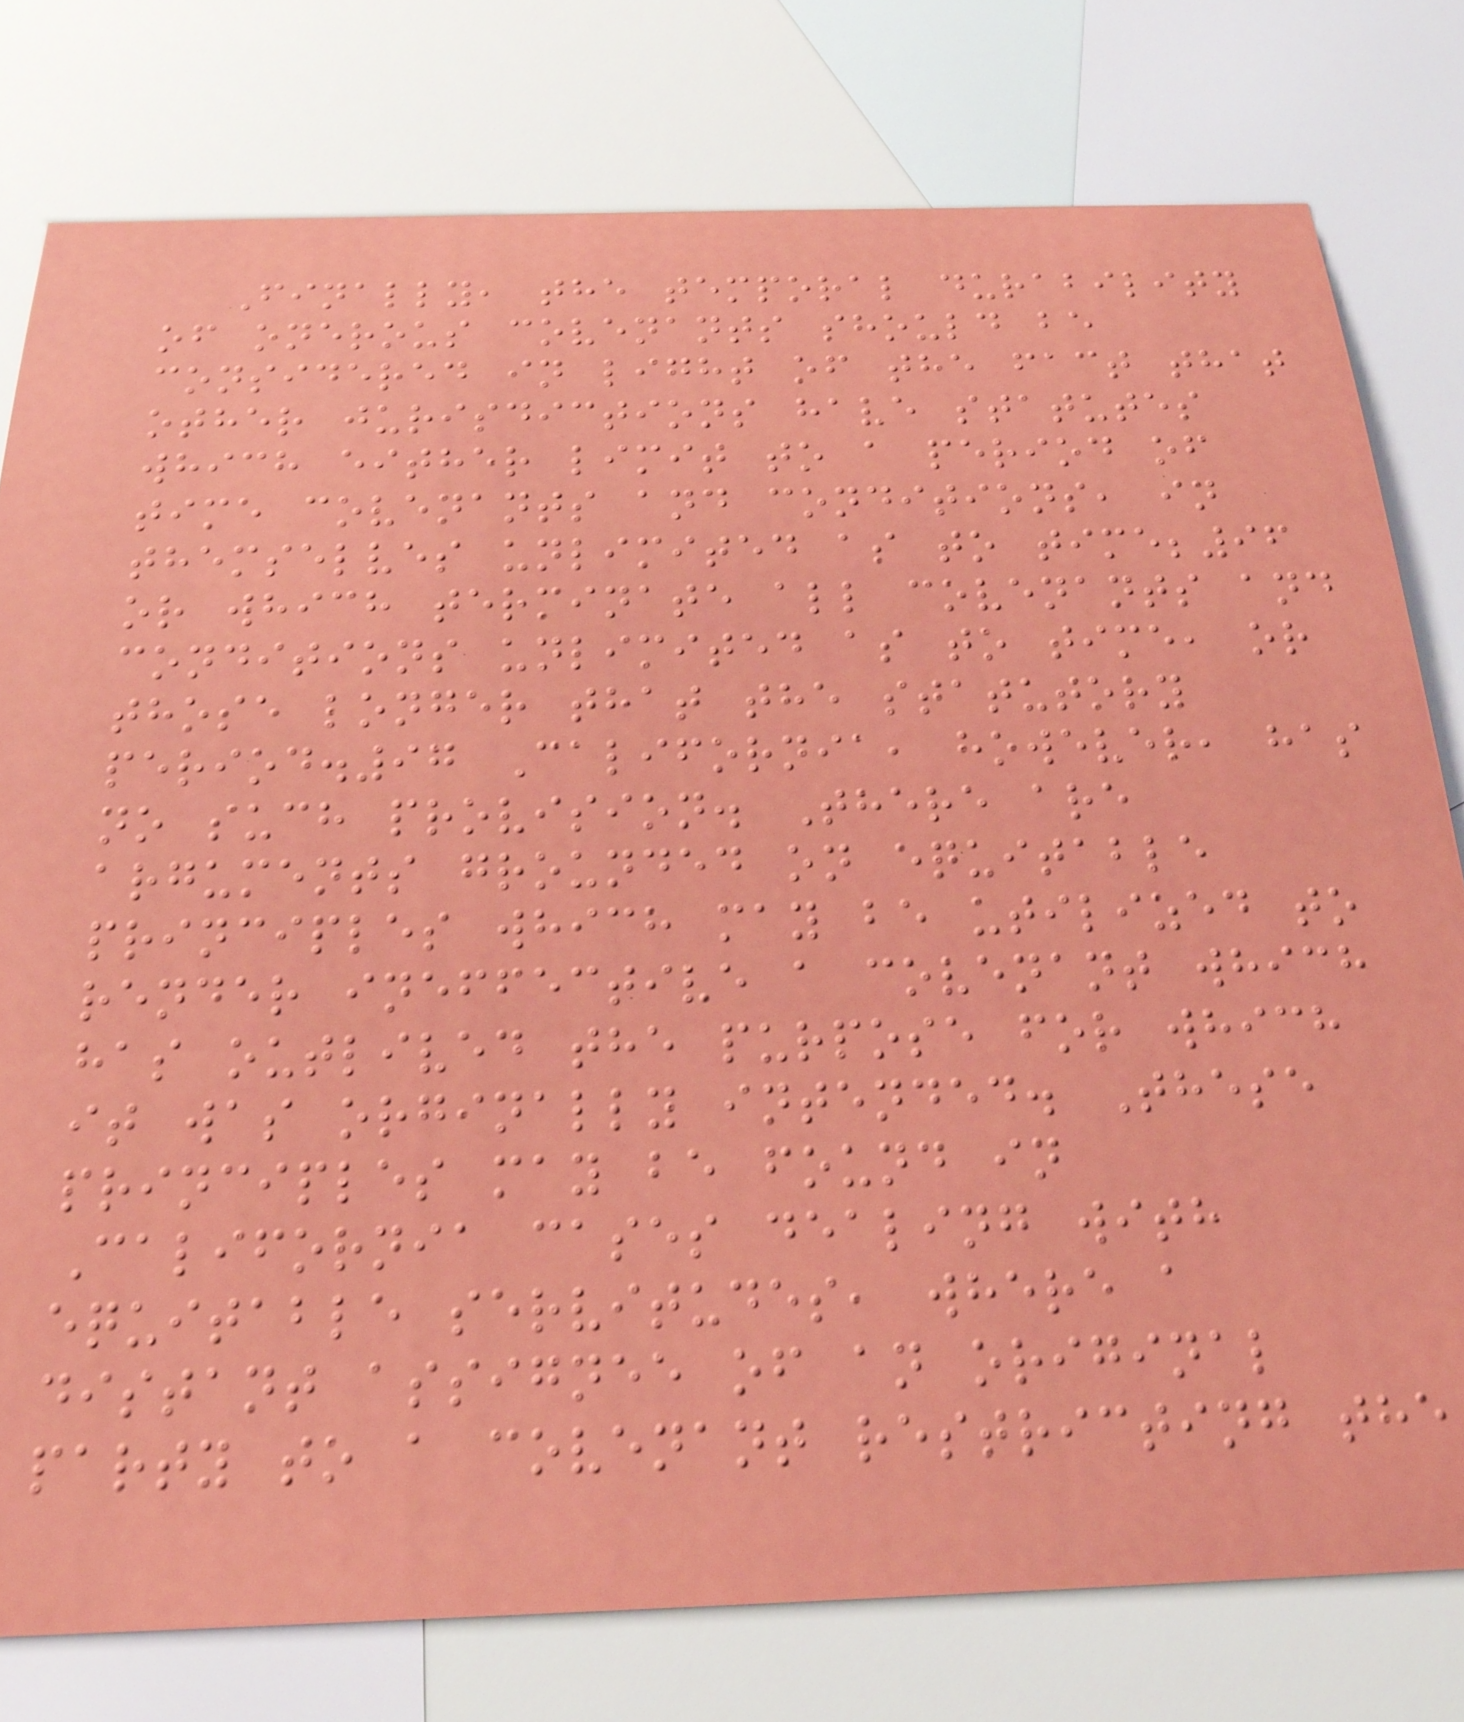Finally, the temporal durability
of onerous covenants should be
considered in light of the fact that
other jurisdictions have statutes
which either limit to a period of
time covenants and conditions, in
themselves unlimited as to time;96
or which terminate all covenants and
conditions unlimited as to time, or
those longer that the statutory
period.97 California, however, has
no such provision. There are
arguments grounded on equitable
principles which may be utilized to
render ineffective a covenant which
has outlived the purpose for which
it was orginally intended. These
principles may be found in
California cases dealing with
equitable servitudes, where a
distant assignee of an original
party to a covenant restricting the
